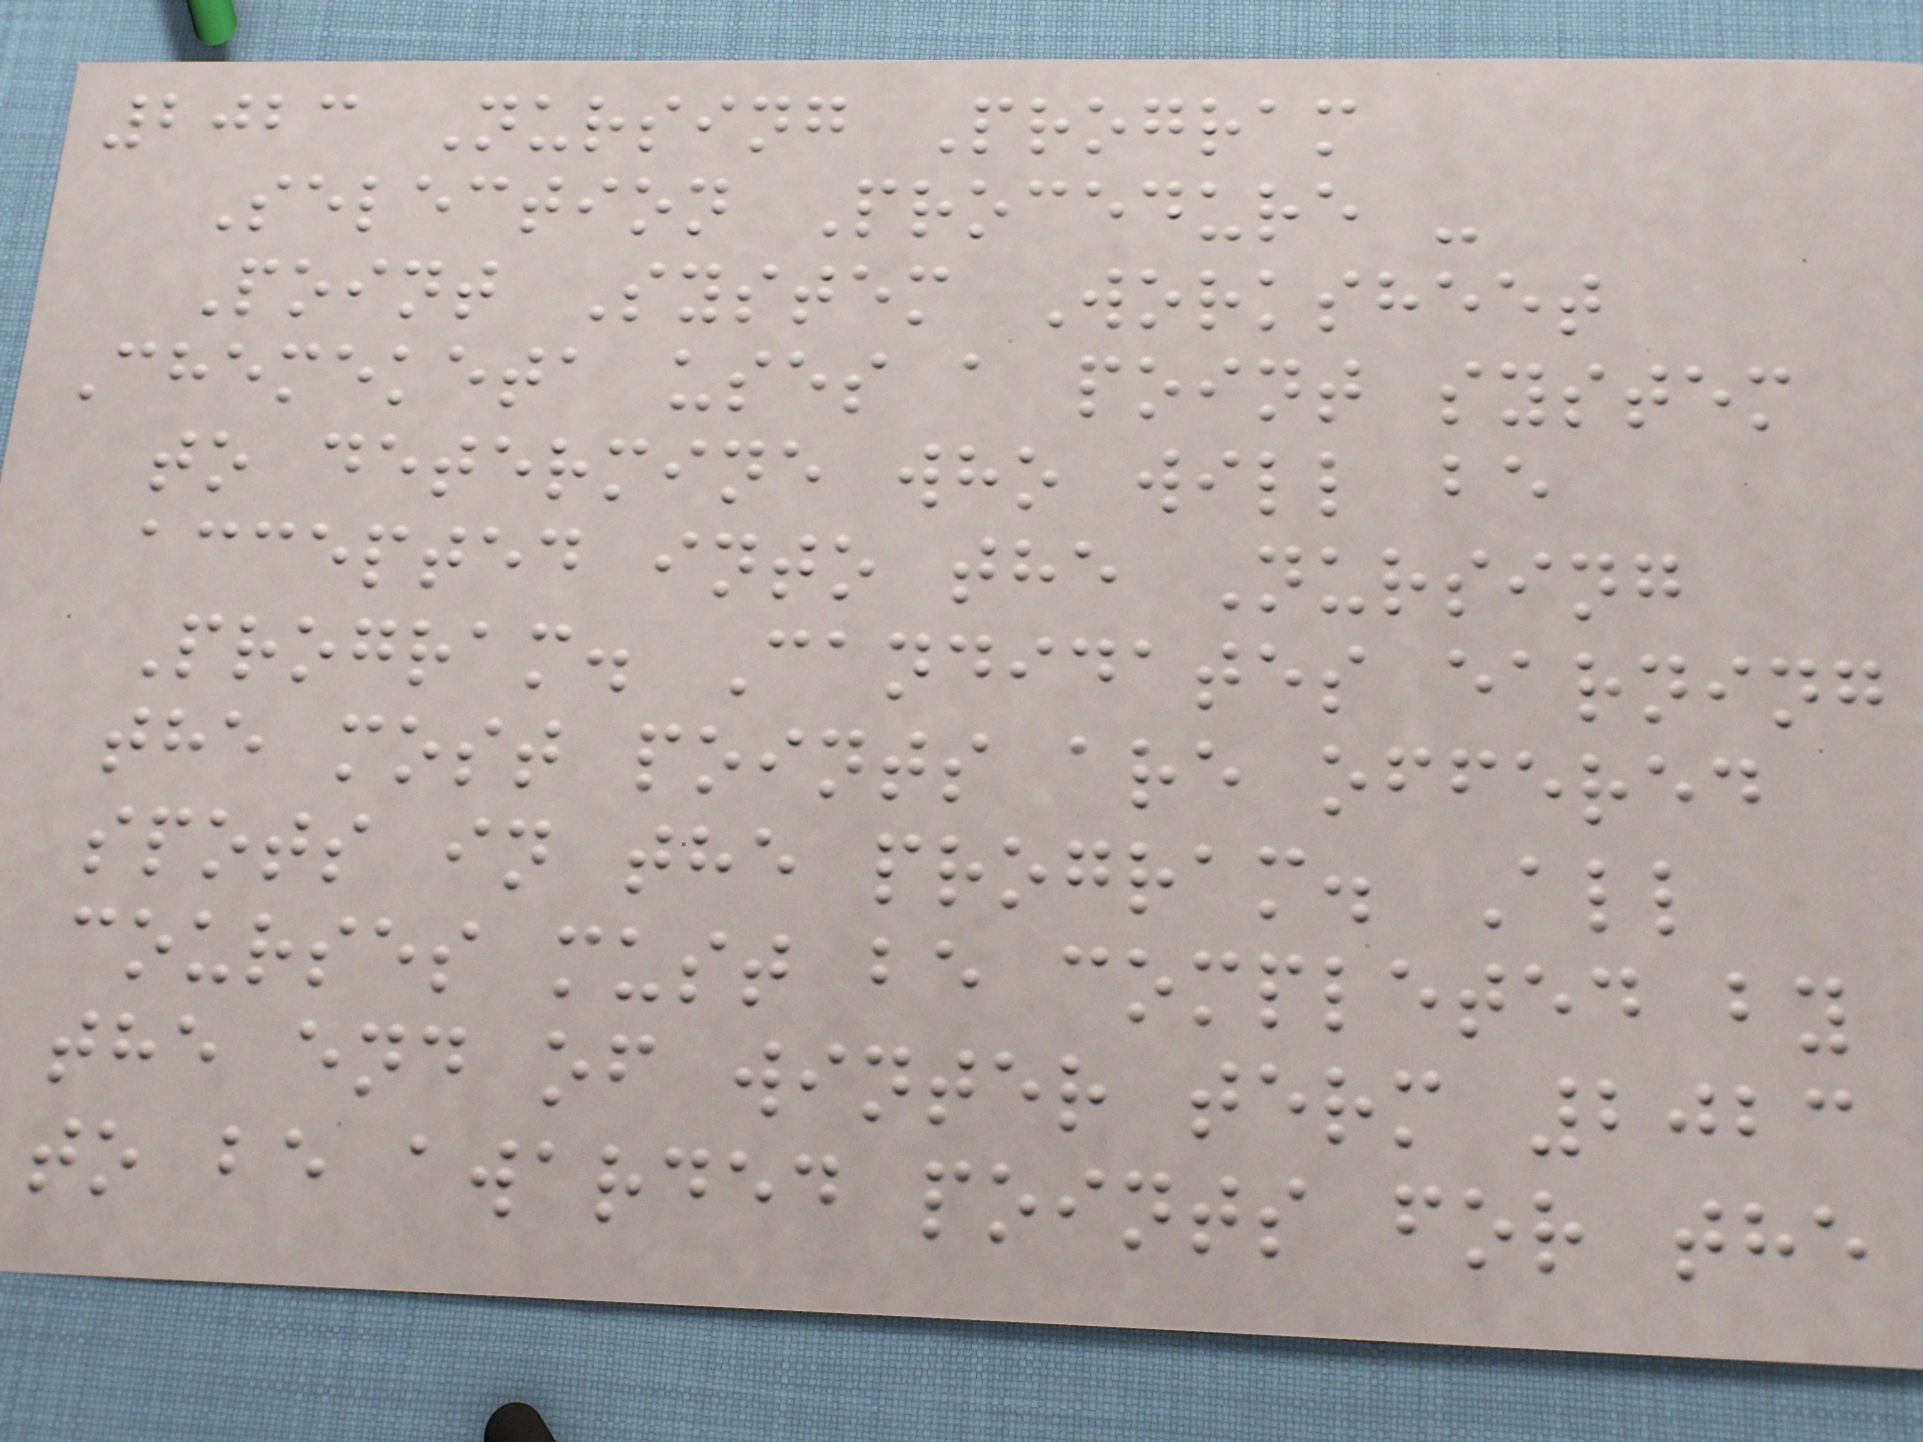2023 Nursing Program
Selection Procedure -
Point System Worksheet
Chemeketa uses a point system
to determine who will be
accepted into the Nursing
Program. Candidates earning
the most points are offered
spots in the program. All
courses must be completed by
the end of winter term 2023
to be awarded points for the
